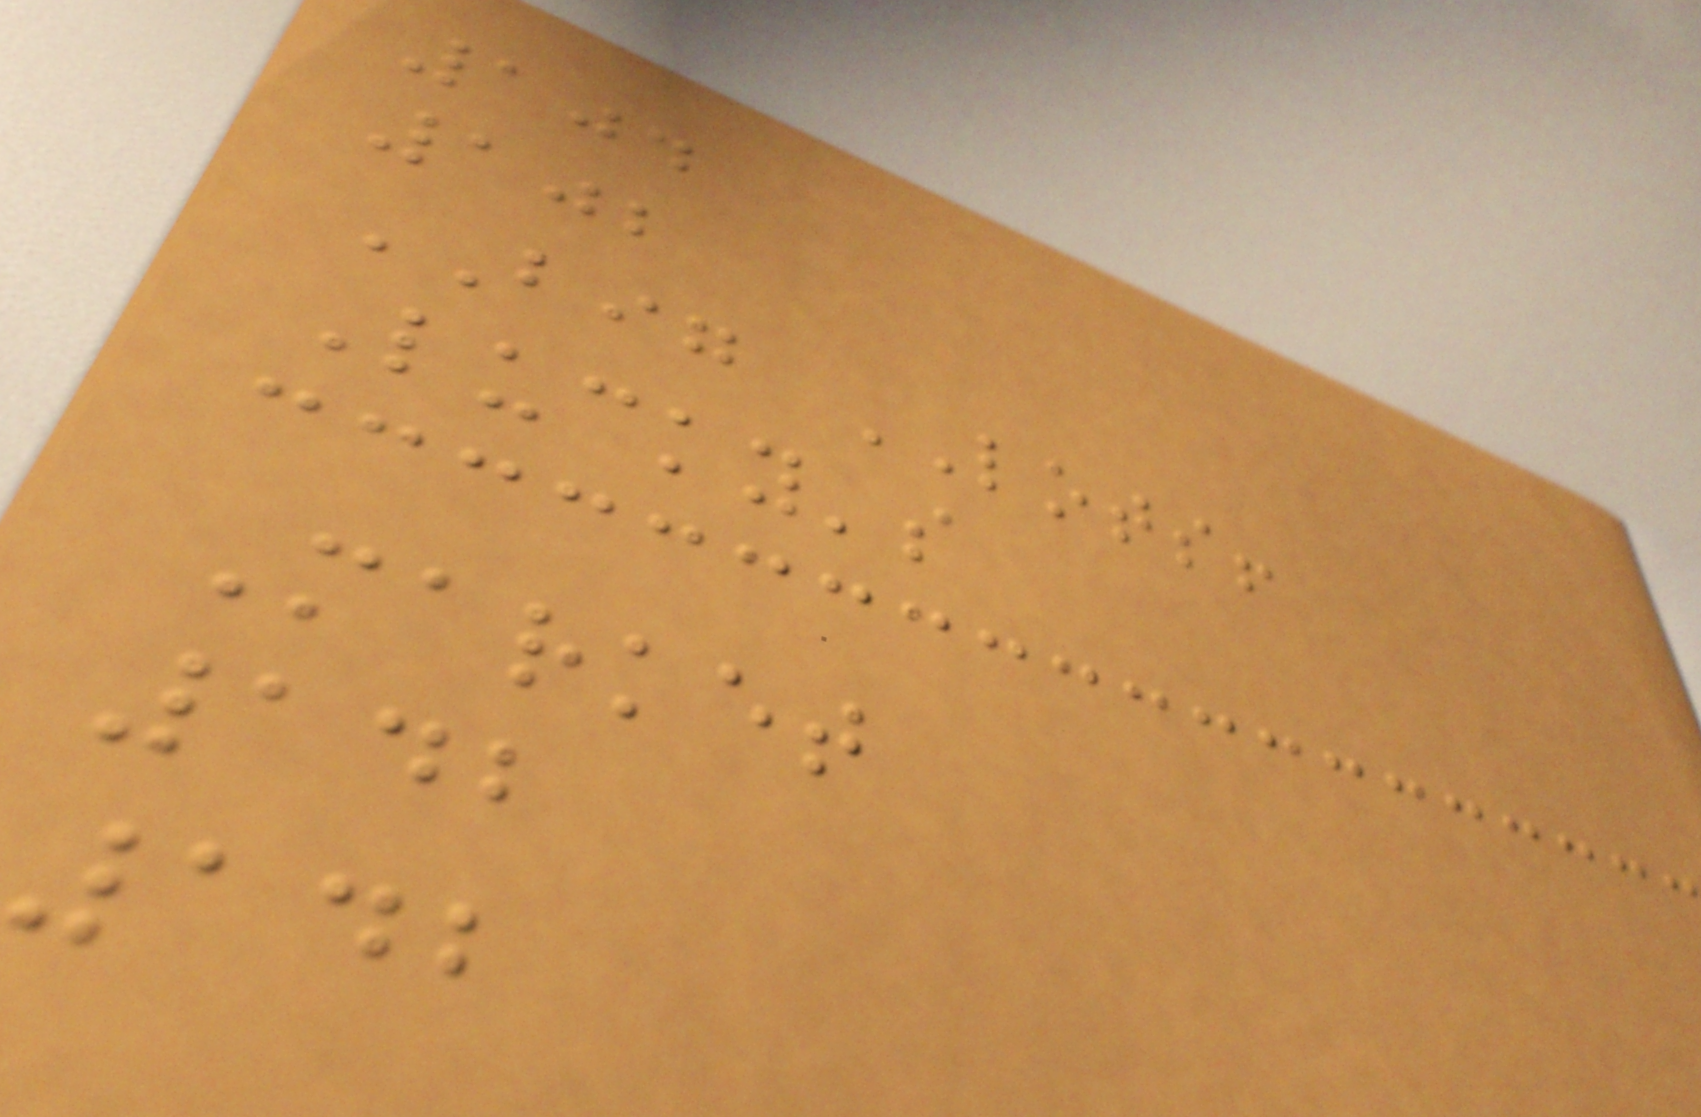104
102
BIG LOTS!
Lucky's
Market
142
142
